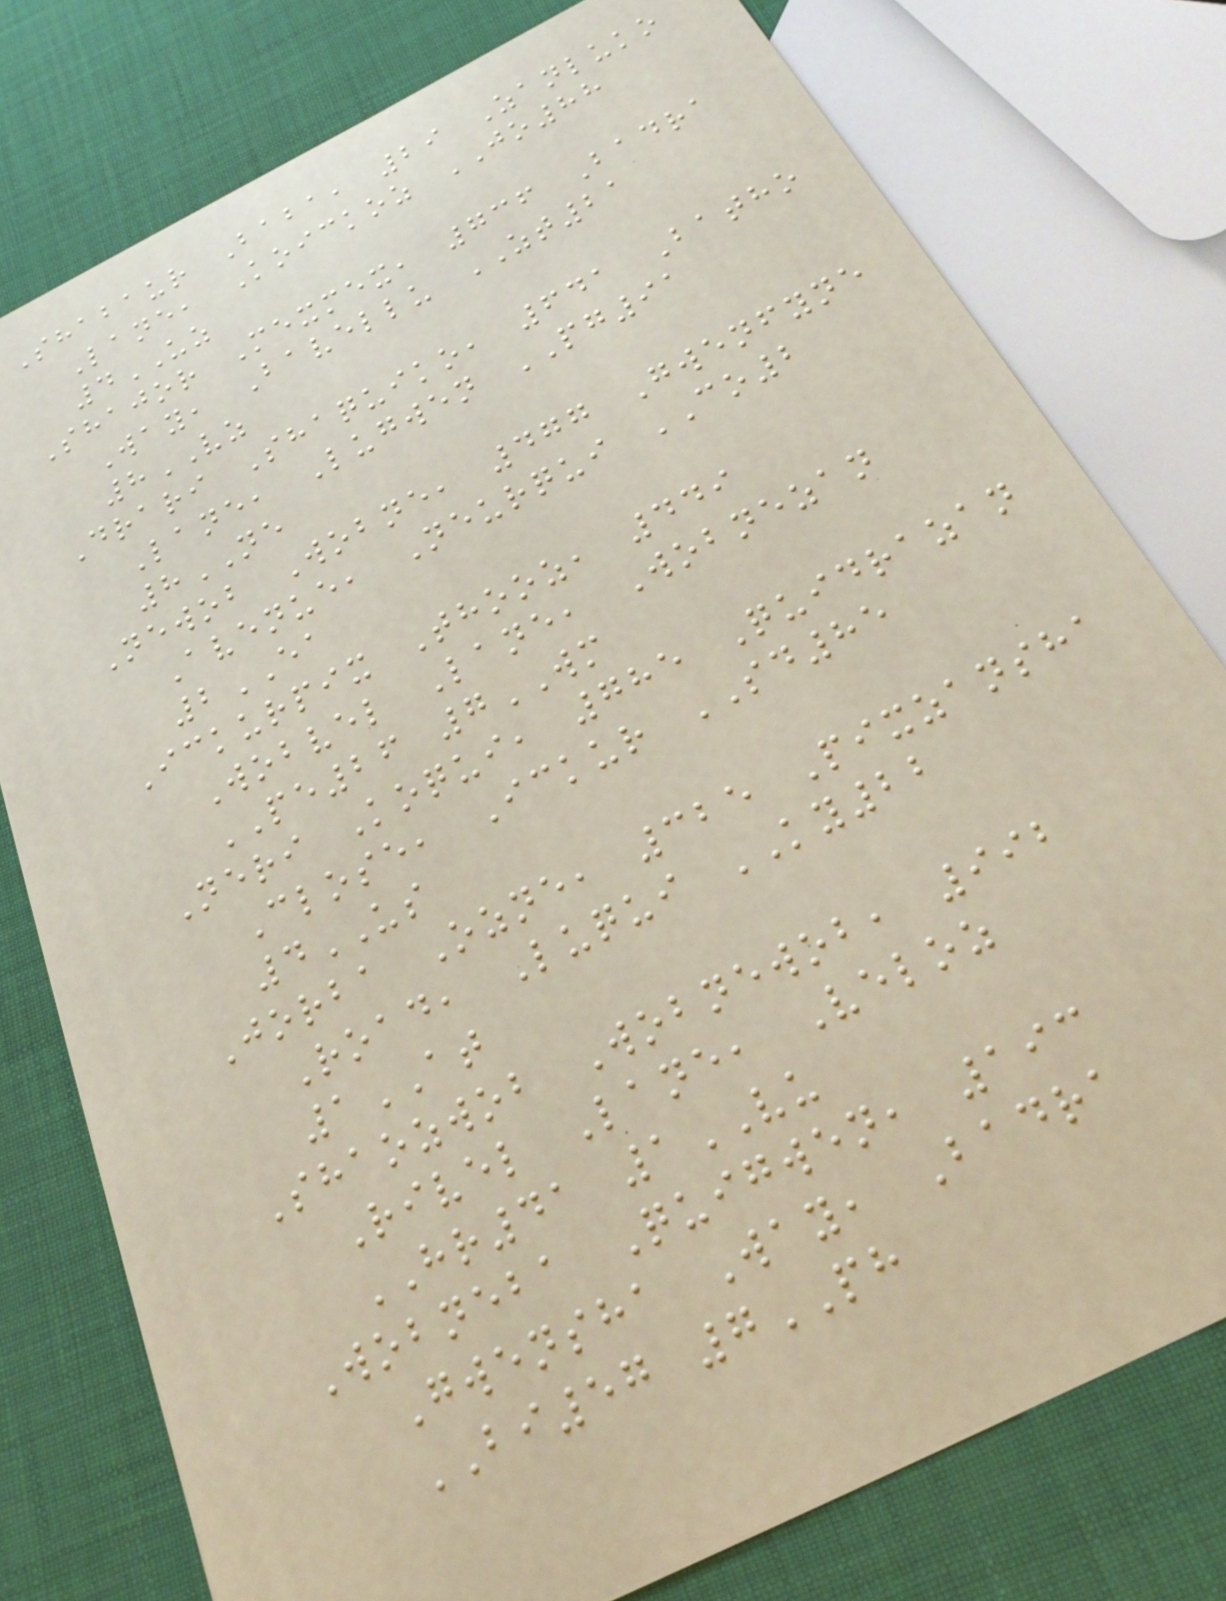Shabaur Baba, 29 Zanluko
Lane, Koickoz JO88
4UZ
Shajor Mexmex, 736 Badra
Way, Bavellu ZT21
8VZ
Drari Shaquiko, 641 Batho
Lane, Lugwen PG91
8NE
Newob Wobne, 477 Gwenfyne
Avenue, Neurqui CO2
2EA
Ickurpix Thooz, 449
Wobvel Lane, Wobnezan
PE26 7WM
Neri Koqui, 785 Quidrazan
Close, Ickur SD85
4US
Jorba Ozne, 325 Pixzansha
Road, Luqui KY22
1AT
Shaozwob Wobnewob, 992
Rivel Lane, Veloz
HR41 1VU
Wobneba Quigwen, 193
Gwensha Way, Badra
BI57 7PH
